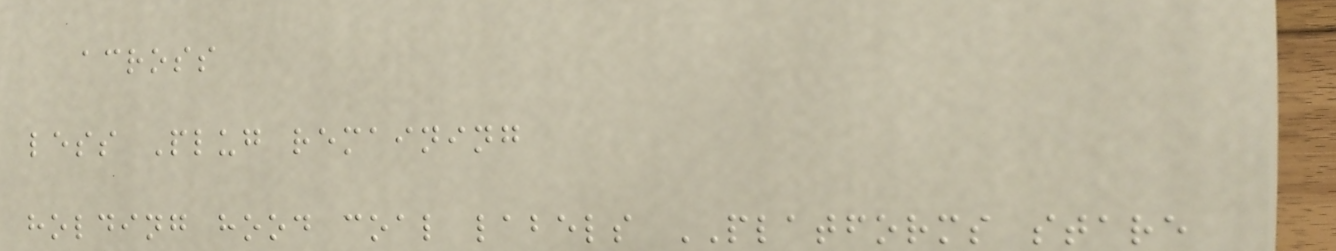across
less Plug remaining
holding hood coal labels PLATFORMS stare
